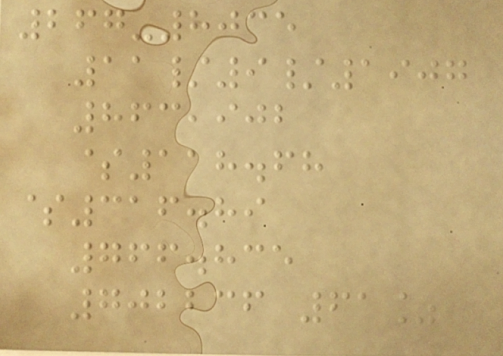267-8035
11/9/1907
863,902
$118.68
$316.89
766.835
702236 61%
